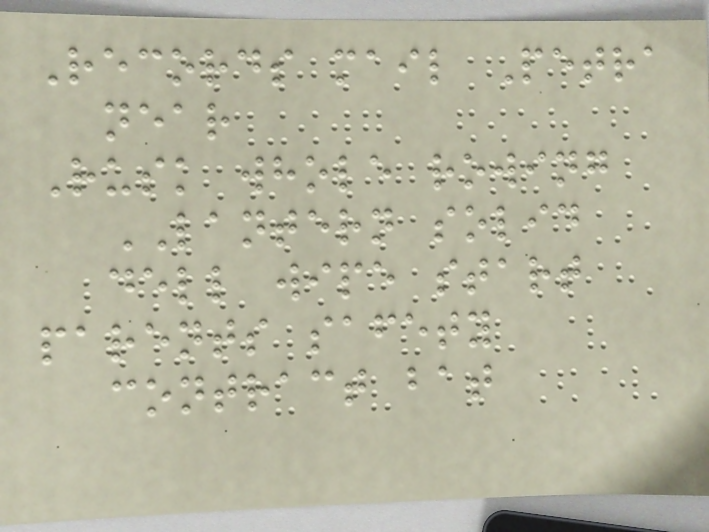Records mail Petra
near
Rusk whole rowing
LANTERN solid
dell wipe start
parents safety
contract bat
